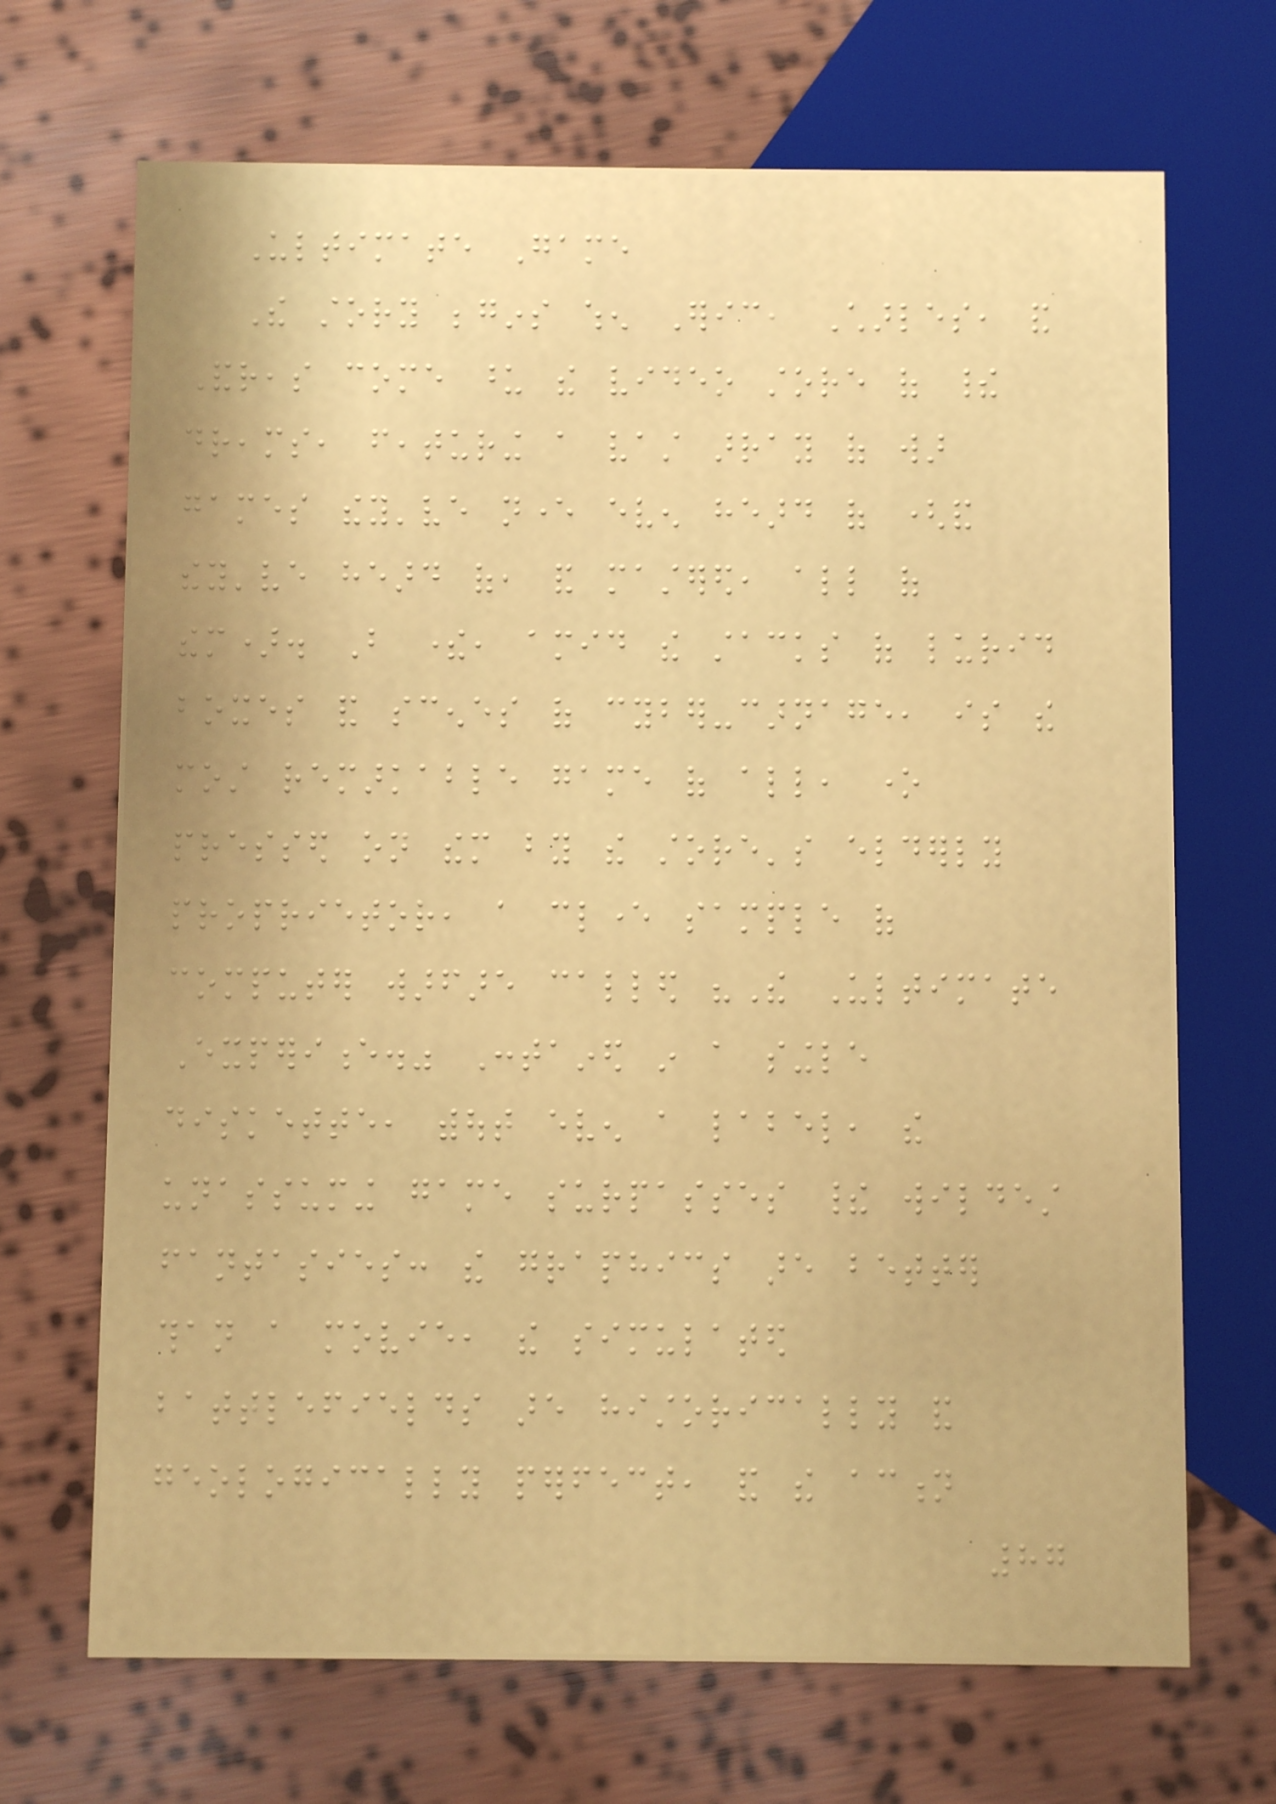Ultimate Game
The story begins when Eric, Charles, and
Andreas come upon the video store of their
dreams, featuring a vast array of war
games they've never even heard of (and
they've heard of, and mastered, all of
them). But there, amid the stacks of lurid
boxes and scenes of cyber-carnage, is the
most remarkable game of all, one
pressed on them by the store's elderly
proprietor, a clever sample of
computer warfare called "The Ultimate
Experience." Contained in a single
diskette, without even a label, the
unassuming game surpasses their wildest
fantasies: the graphics are better
than a movie, the simulated
battlefields are historically and
geologically perfect, and the action
87
